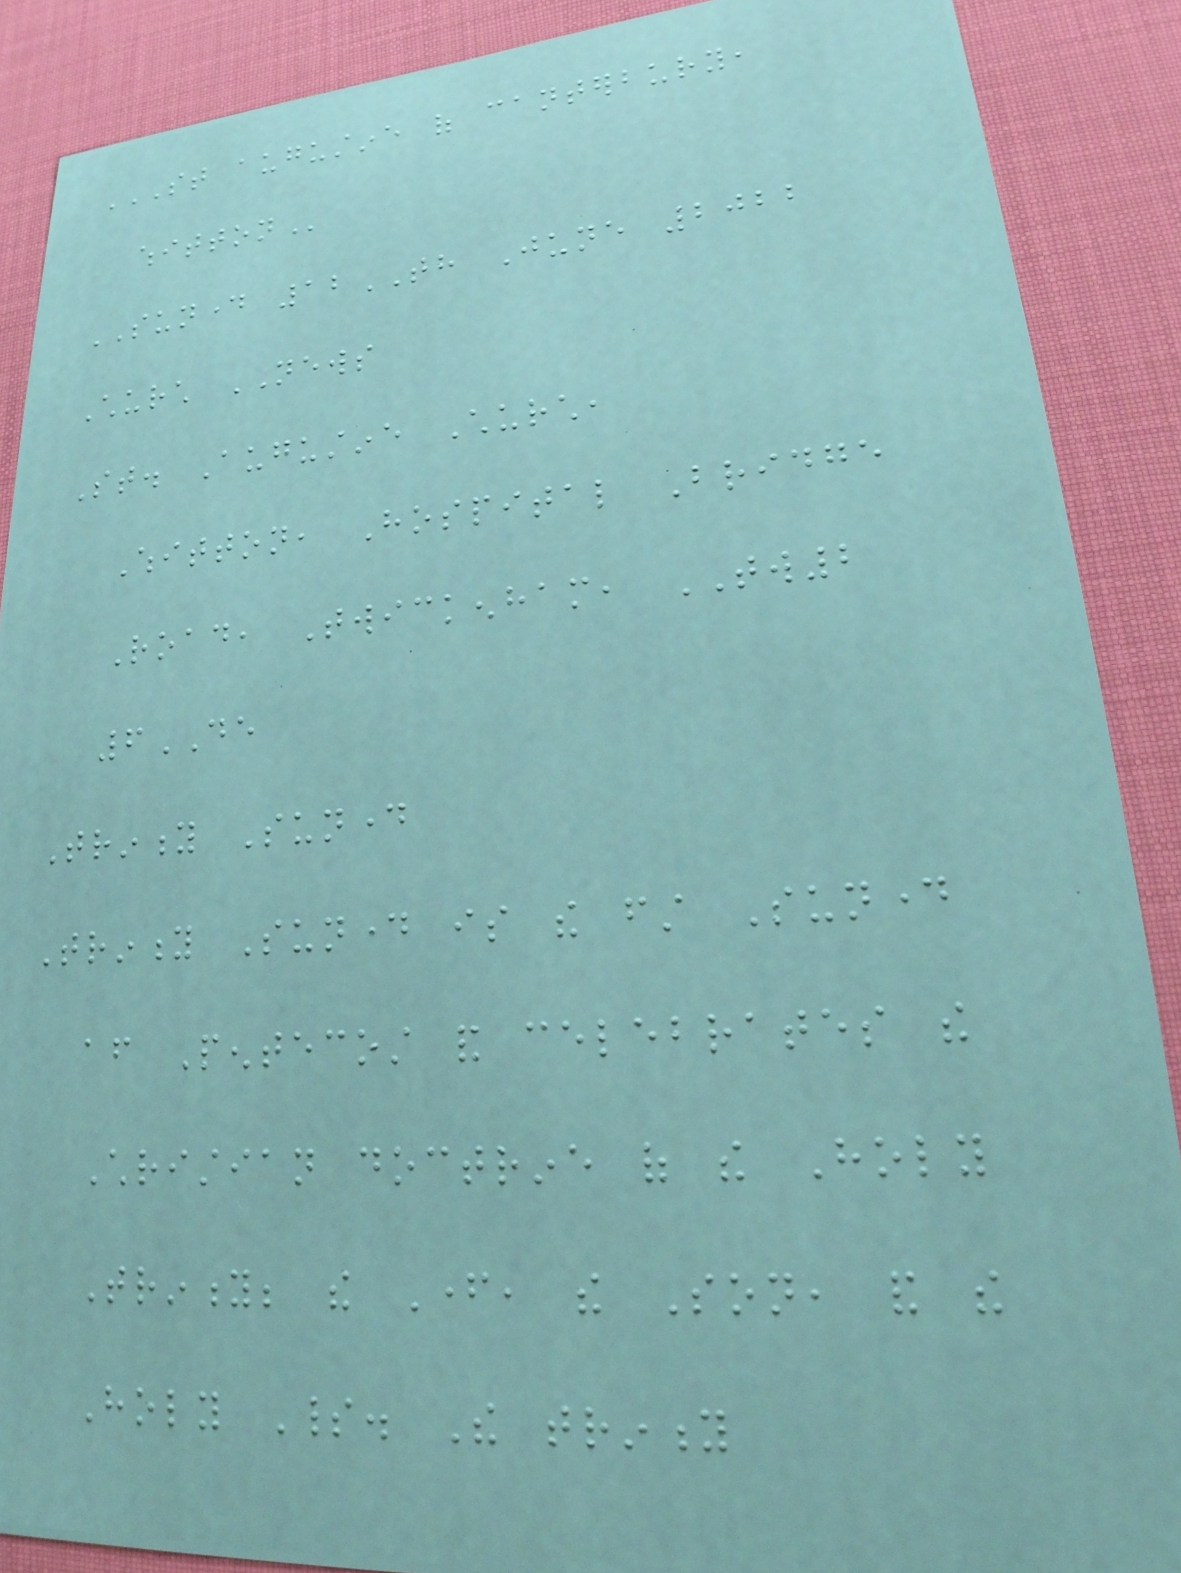ST AUGUSTINE OF CANTERBURY,
WHITTON
SUNDAY 12TH June 2022
Church NEWS
St. Augustine Church,
Whitton, Hospital Bridge
Road, Twickenham, TW2
6DE
Trinity Sunday
Trinity Sunday is the first Sunday
after Pentecost and celebrates the
Christian doctrine of the Holy
Trinity; the Father, the Son, and the
Holy Spirit. The trinity
